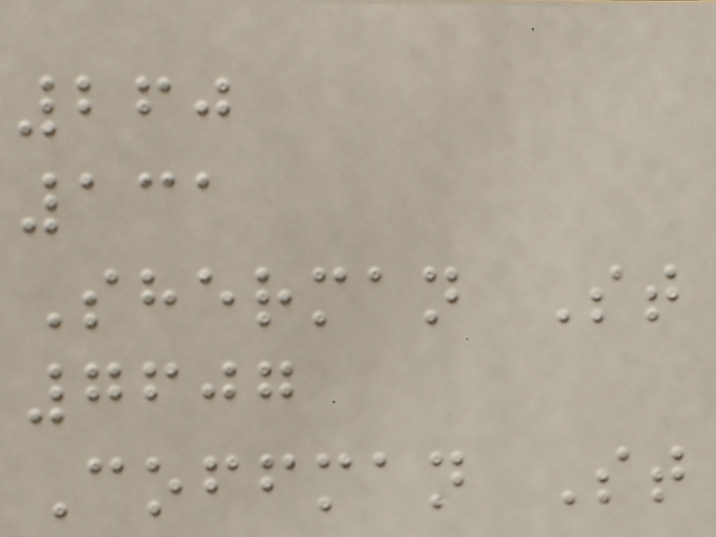260
131
Sherman St
7607
Coffman St
